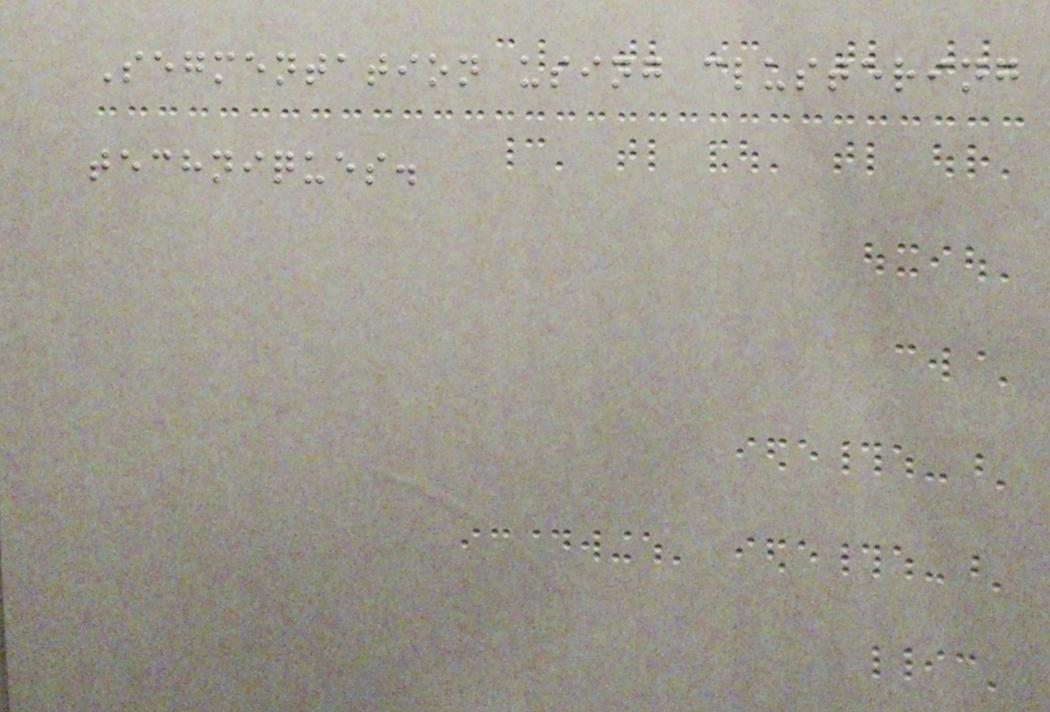Segmentation using clustering
techniques.
